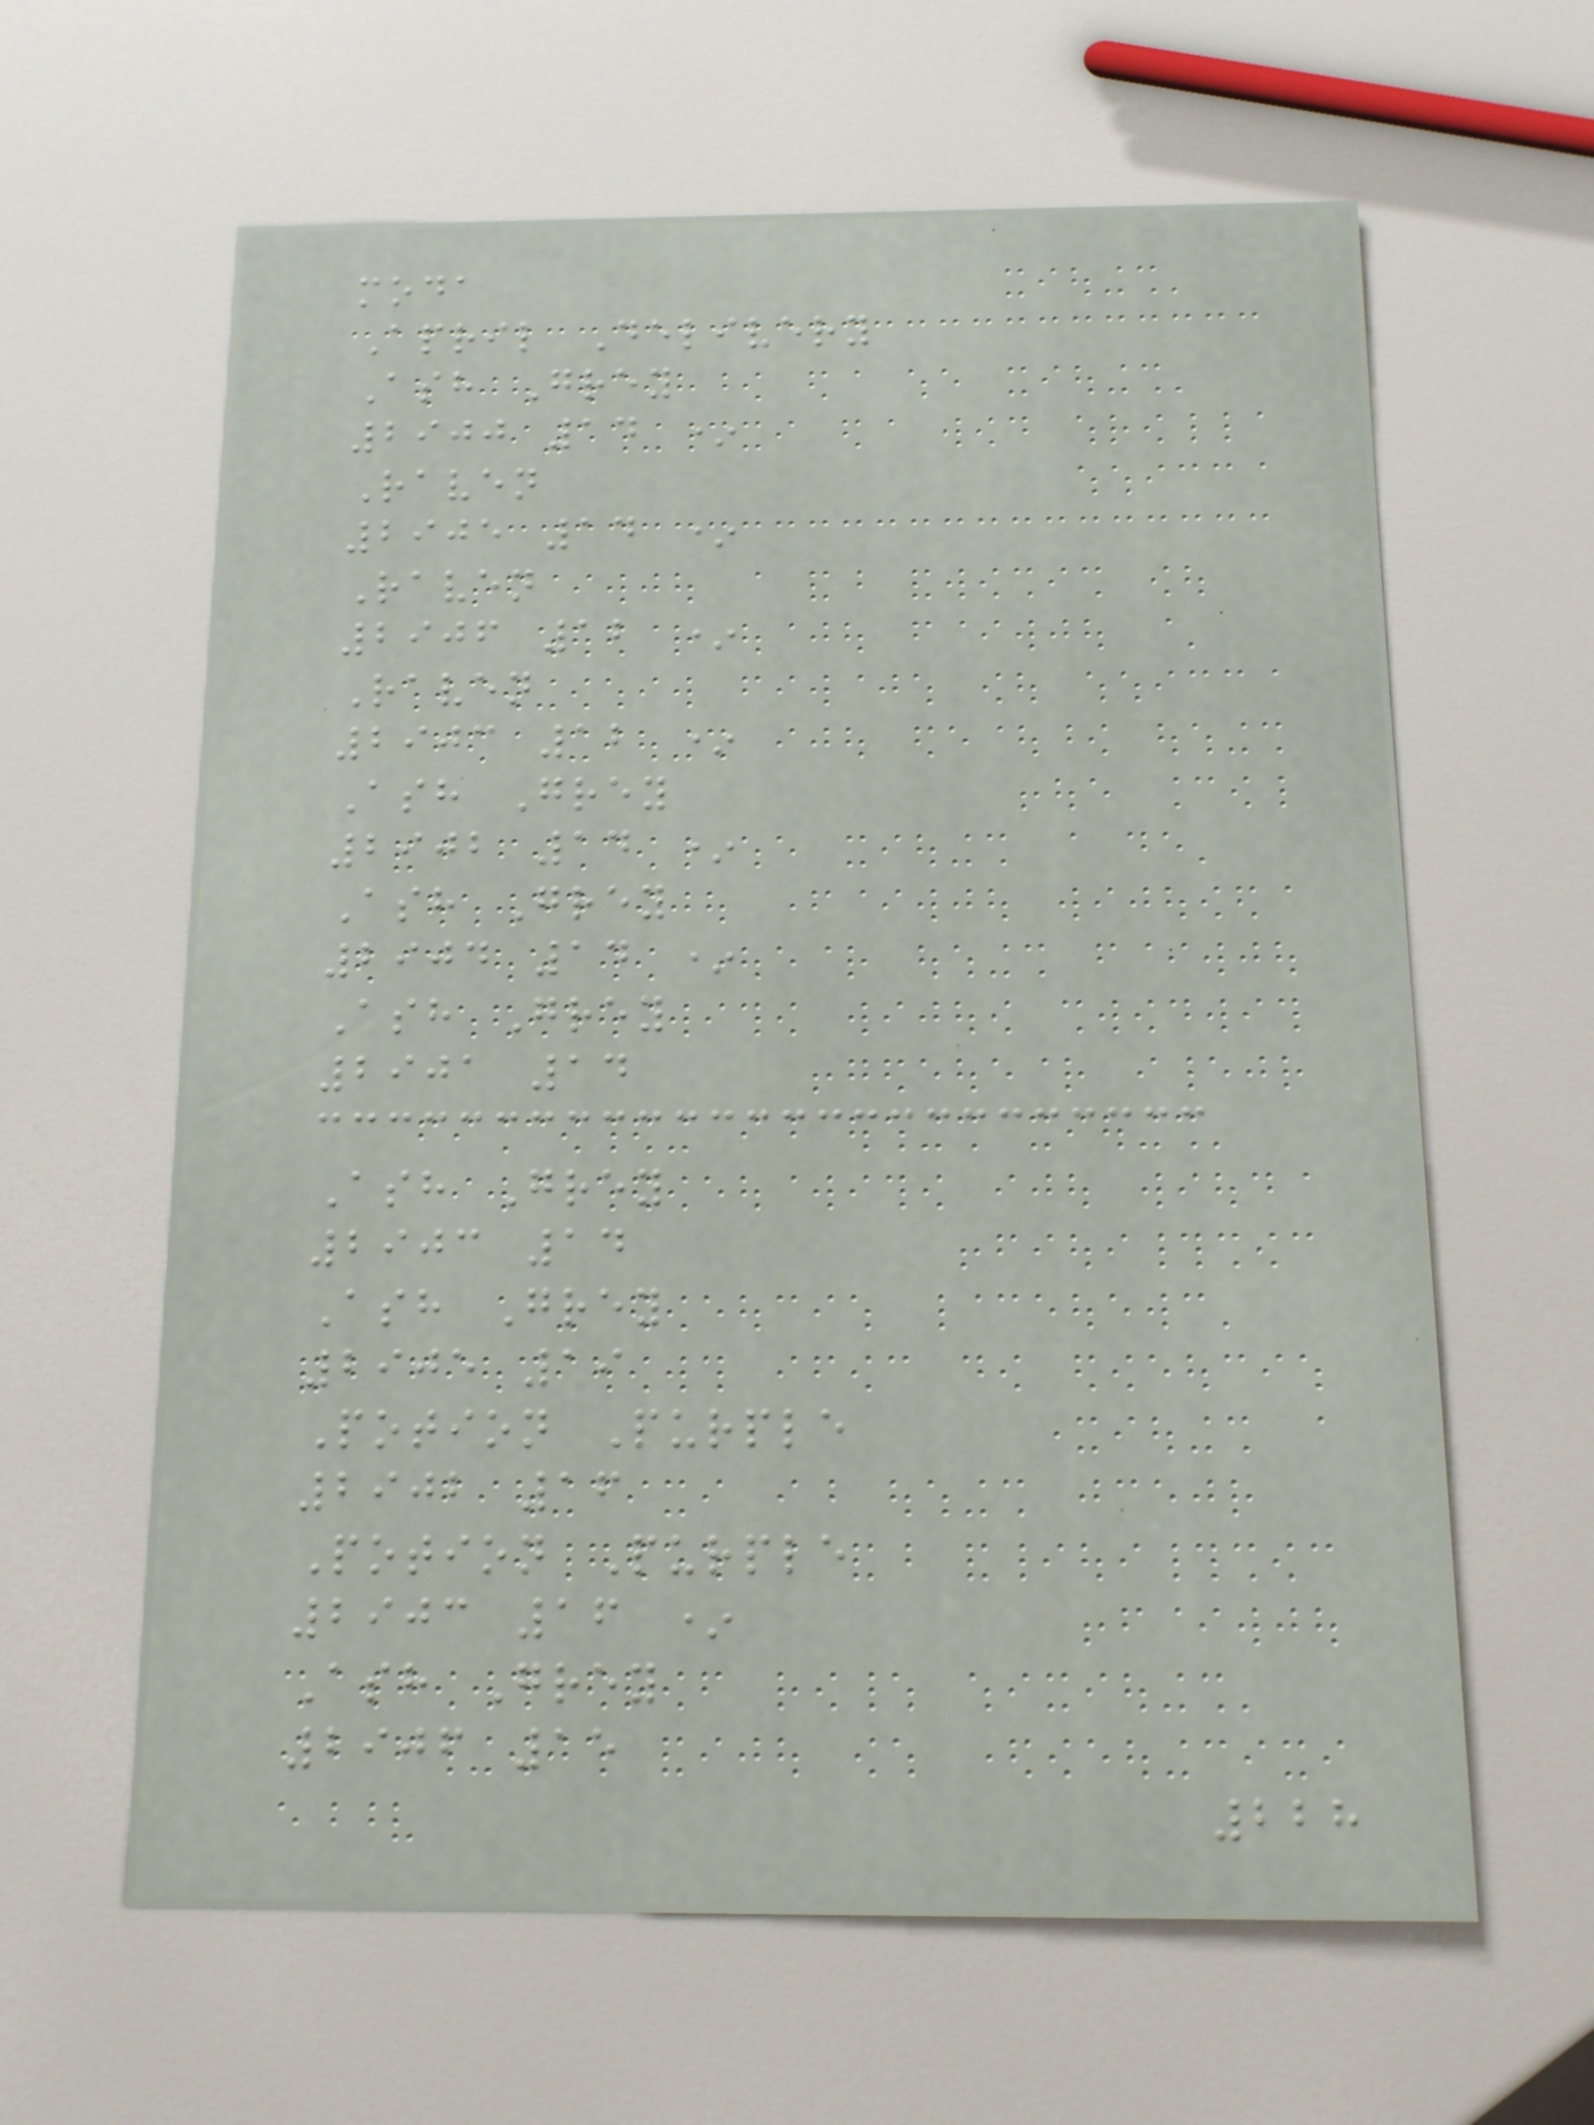moda
April Delivery
Ash Grey
2900 14 *
Raven
2905 14 *
Raven
2906 12 *
Raven
2903 12 *
Ash Grey
2902 14 *
Ash Grey
2904 14 *
Ash Grey
2901 14
Ash Grey
2903 14
Ash Grey
2905 19
Potion Purple
2902 16
Potion Purple
2903 16 *
Ash Grey
2906 15
228
